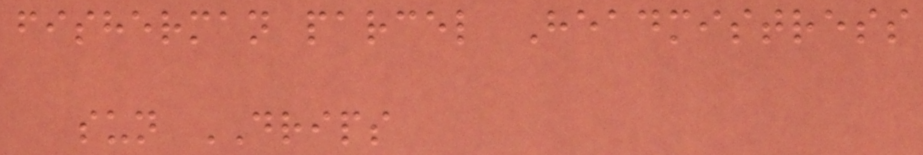fisherman parcel Headmistress
sun DRIPS
